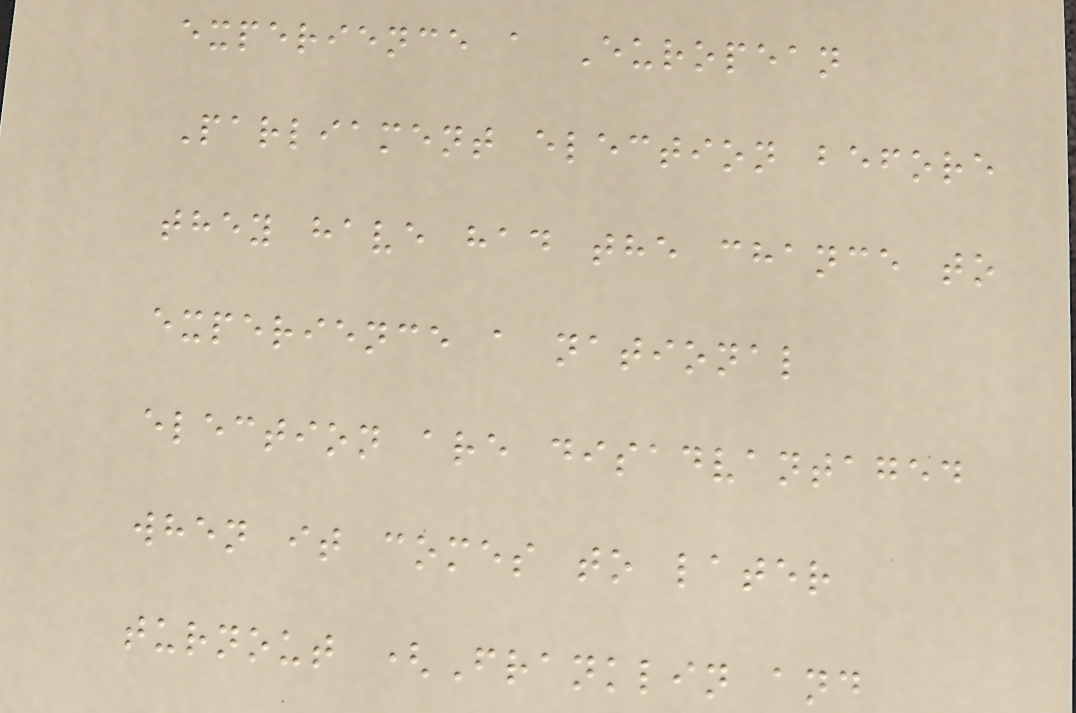experience a European
Parliament election before
they have had the chance to
experience a national
election are disadvantaged
when it comes to later
turnout (Franklin and
